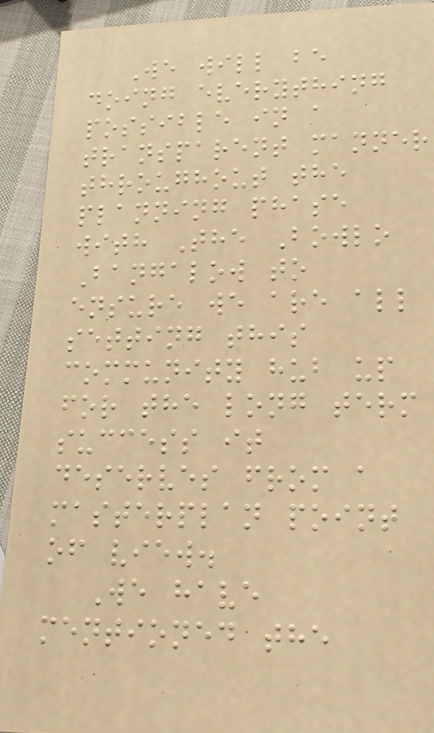We will be
doing everything
possible in a
transparent manner
throughout the
planning phase
with The Bowlo
Bangalow to
ensure we are all
setting this
community hub up
for the long term
success it
deserves from a
masterplan point
of view.
We have
mentioned the
